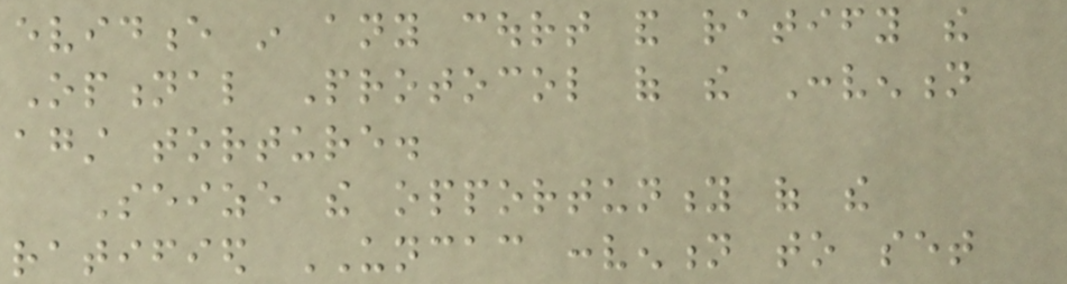evidence in any court and ratify the
Optional Protocol of the Convention
against torture.
Seize the opportunity of the
ratified UNCAC convention to set
